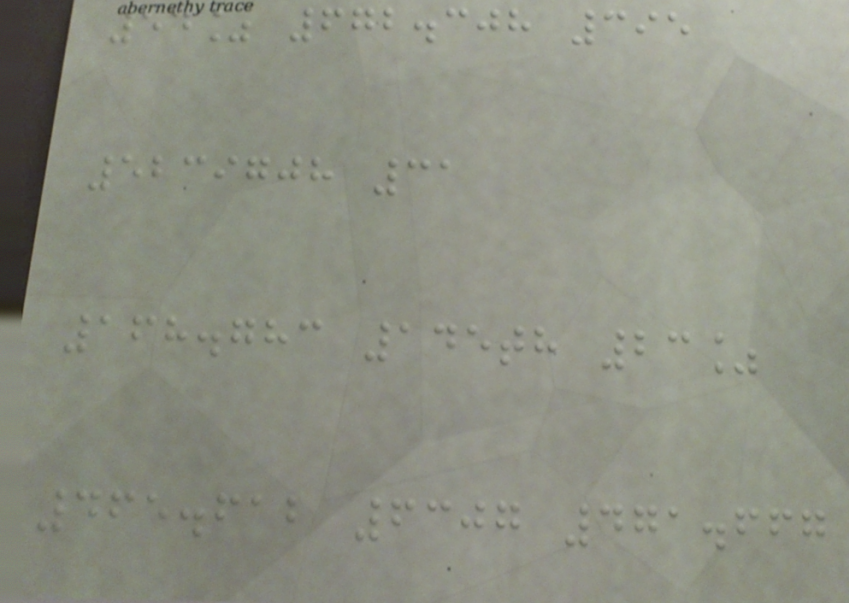54% 672.308 395
5239708 31
168.783 145th 23%
465.612 6307 471.667
